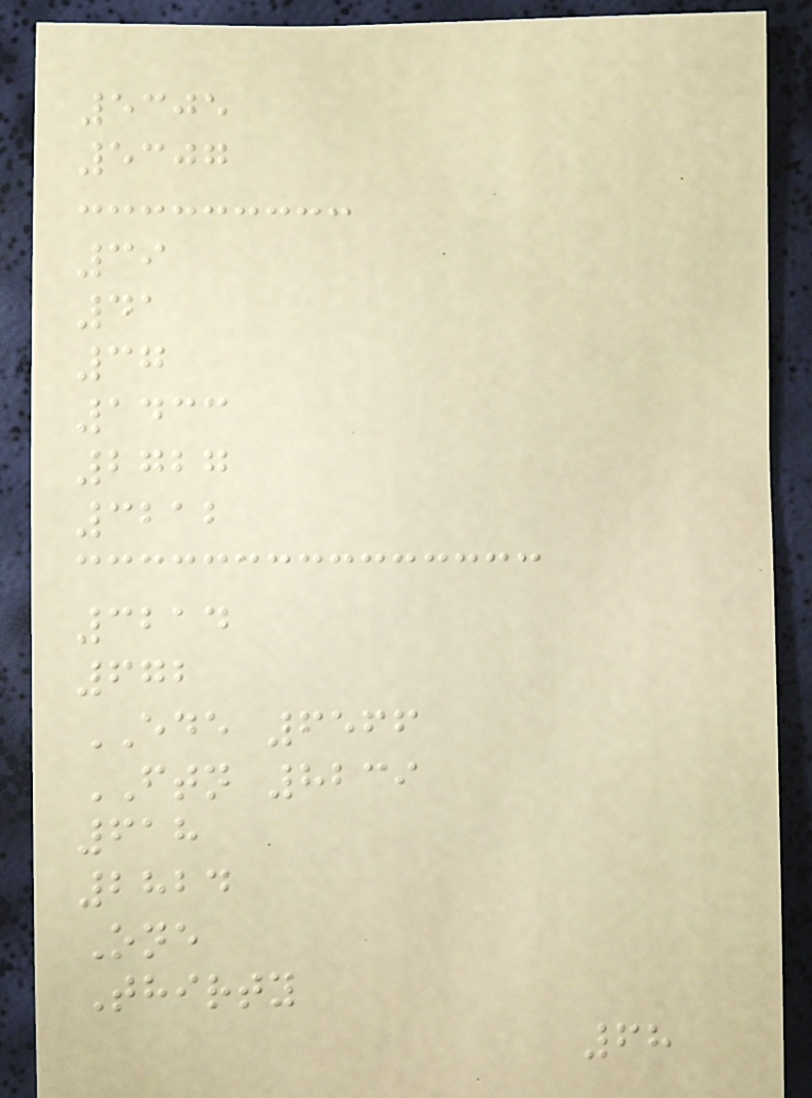5305
5307
39
41
37
1433
2727
3212
3214
672
EDE 6566
FTN 8239
618
2824
One
Thirty
68
